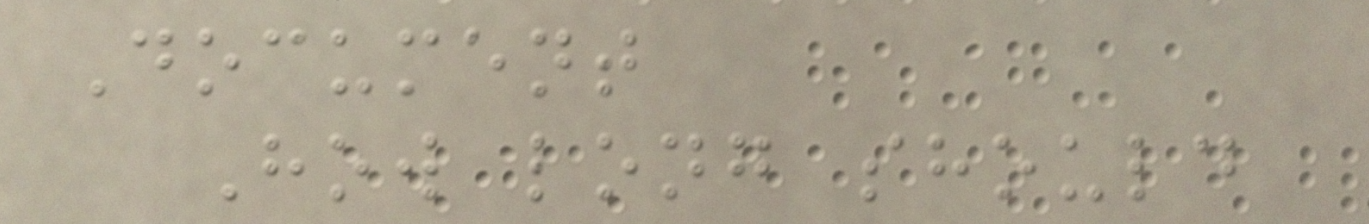Document
How long should
